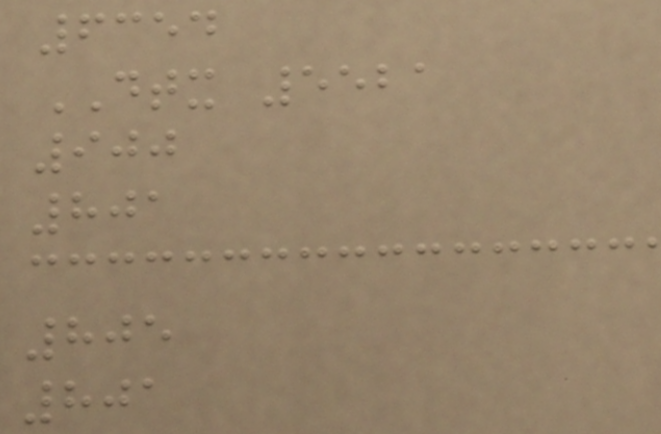6354
DTX 5521
900
801
805
801
